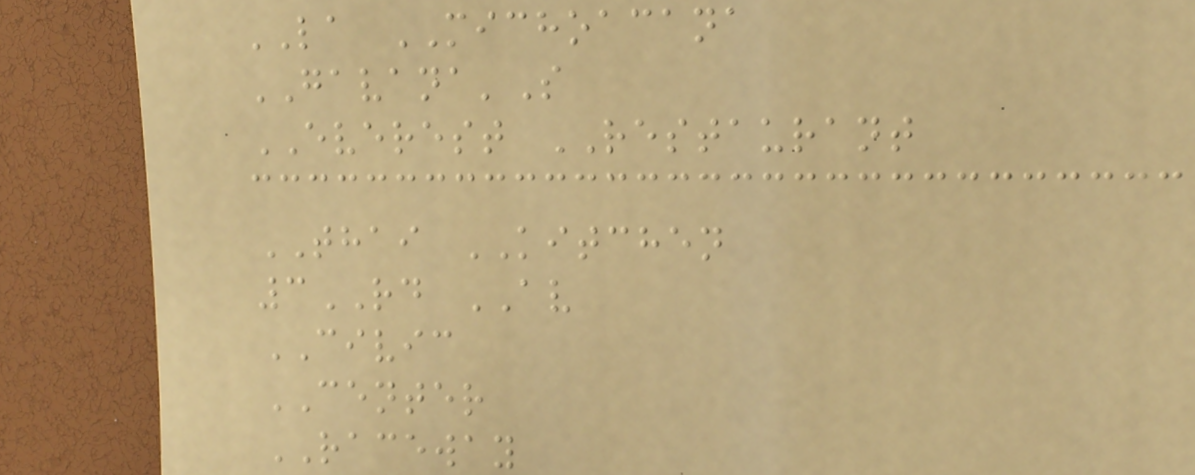LA MICHOACANA
GAVANA'S
EVEREST RESTAURANT
THAI KITCHEN
3RD AV
CIVIC
CENTER
RACEWAY
